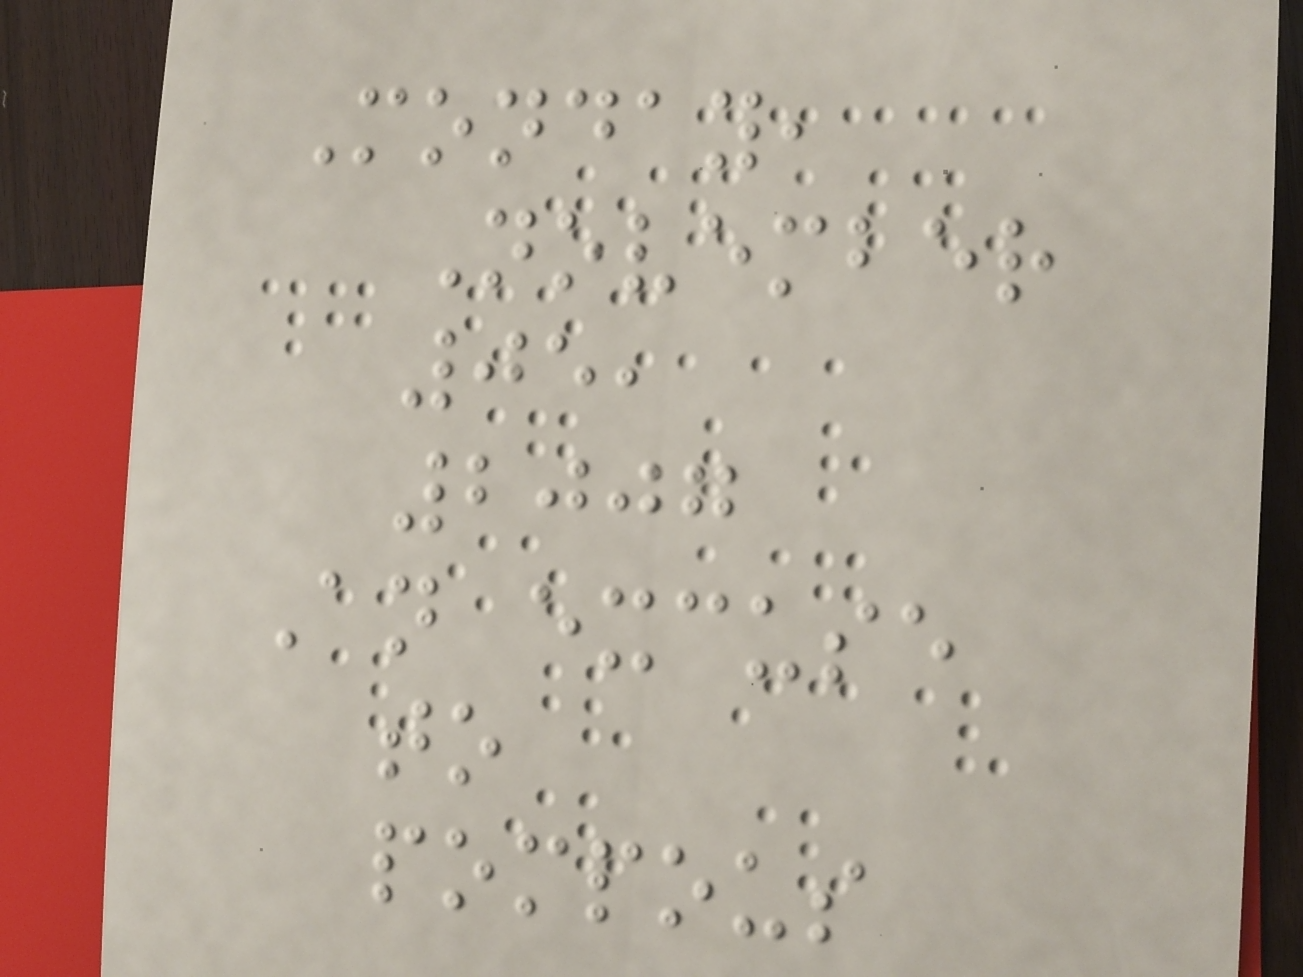Monday,
November
05,
2007
An excuse
to
pompous
